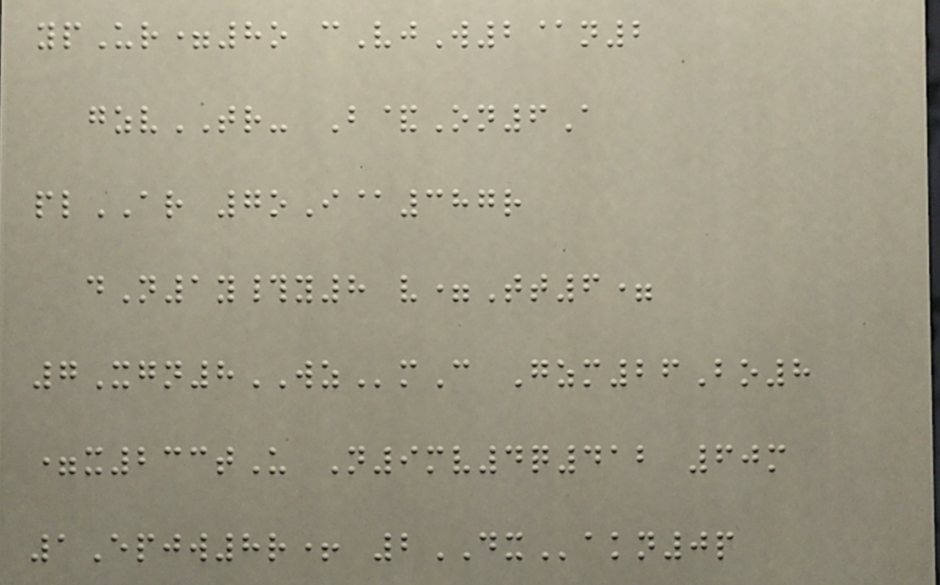ypUr=8o cVjW2@n2
gzvTR- B&On6A
plAR 7oI@387r
dN1y#y8 v=Tt6=
7Xgn8WZmC Gzm26Bo8
=x233tU N9mv4q412 60m
1Epjw8r+ 2DXakn0p
